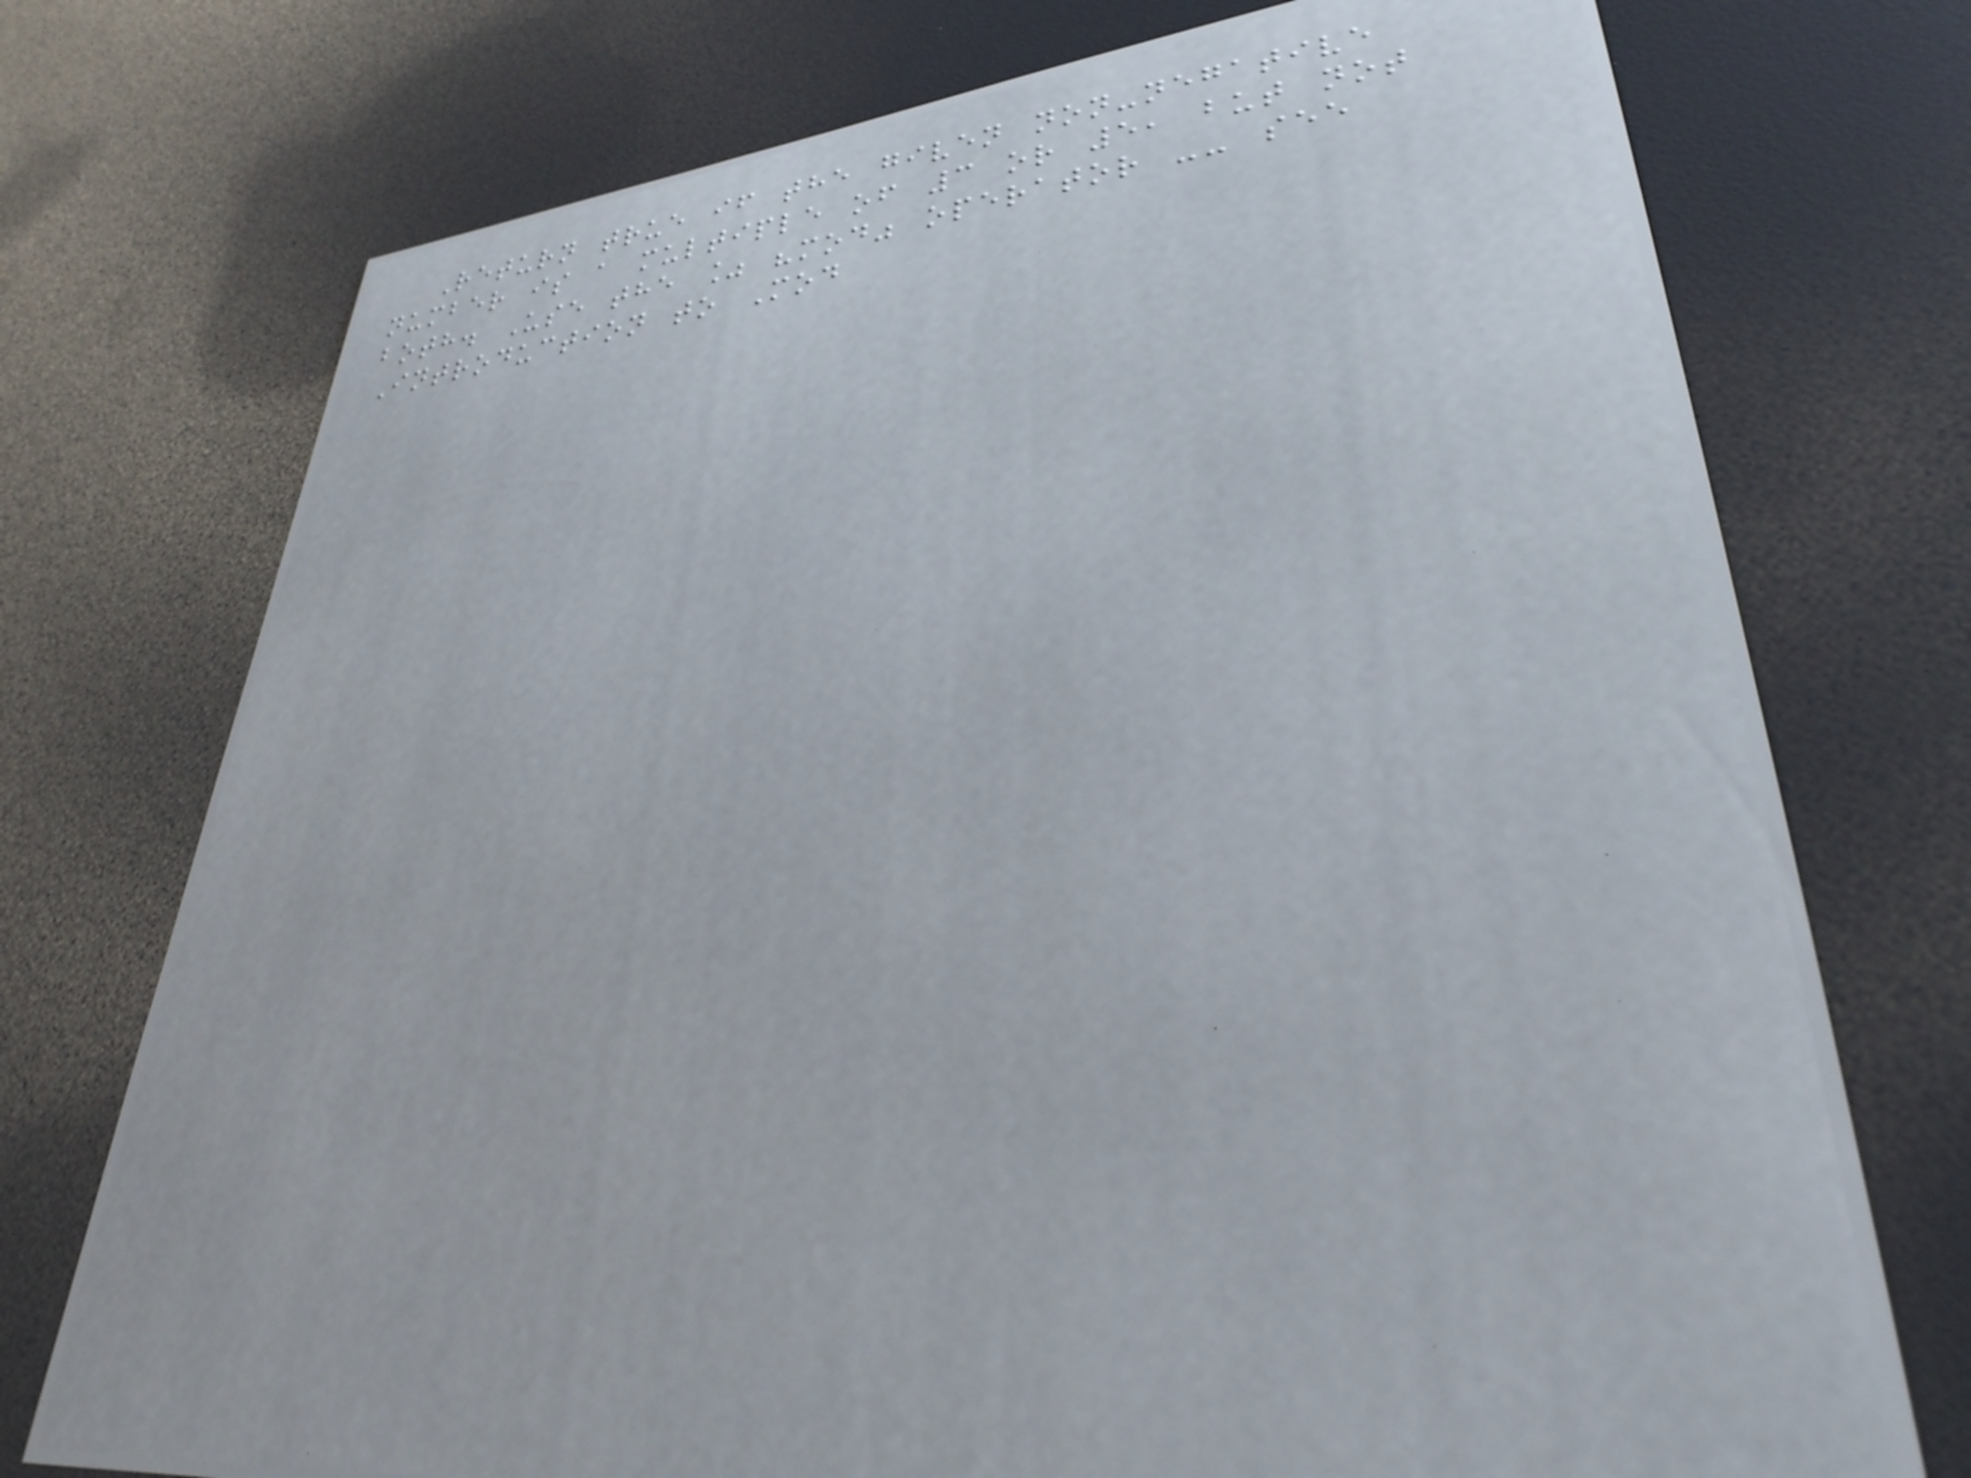Return true if the given non-negative
number is a multiple of 3 or 5, but not
both. Use the % "mod" operator -- see
Introduction to Mod
